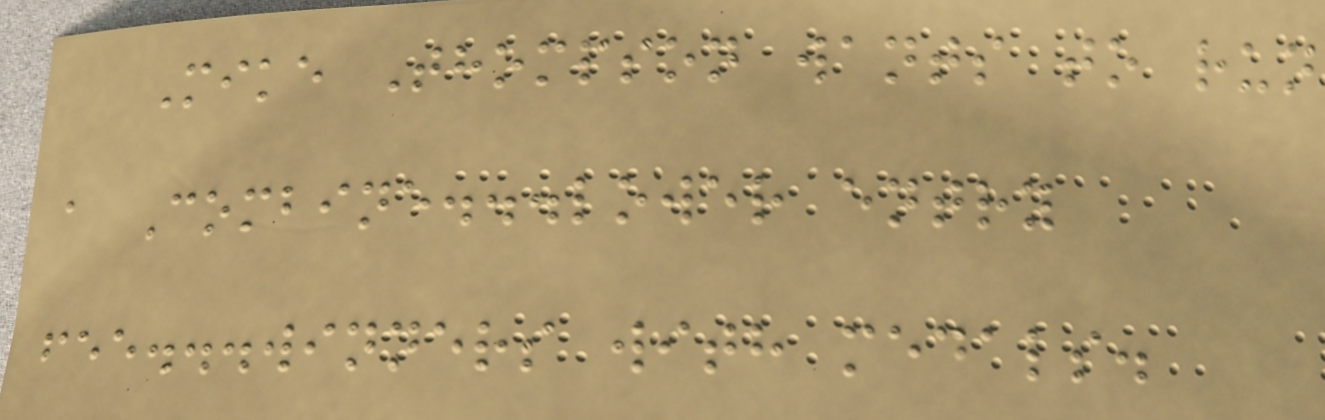Mike Thompson wants to run
a Combine...lower entry
fee...winners with medals.
